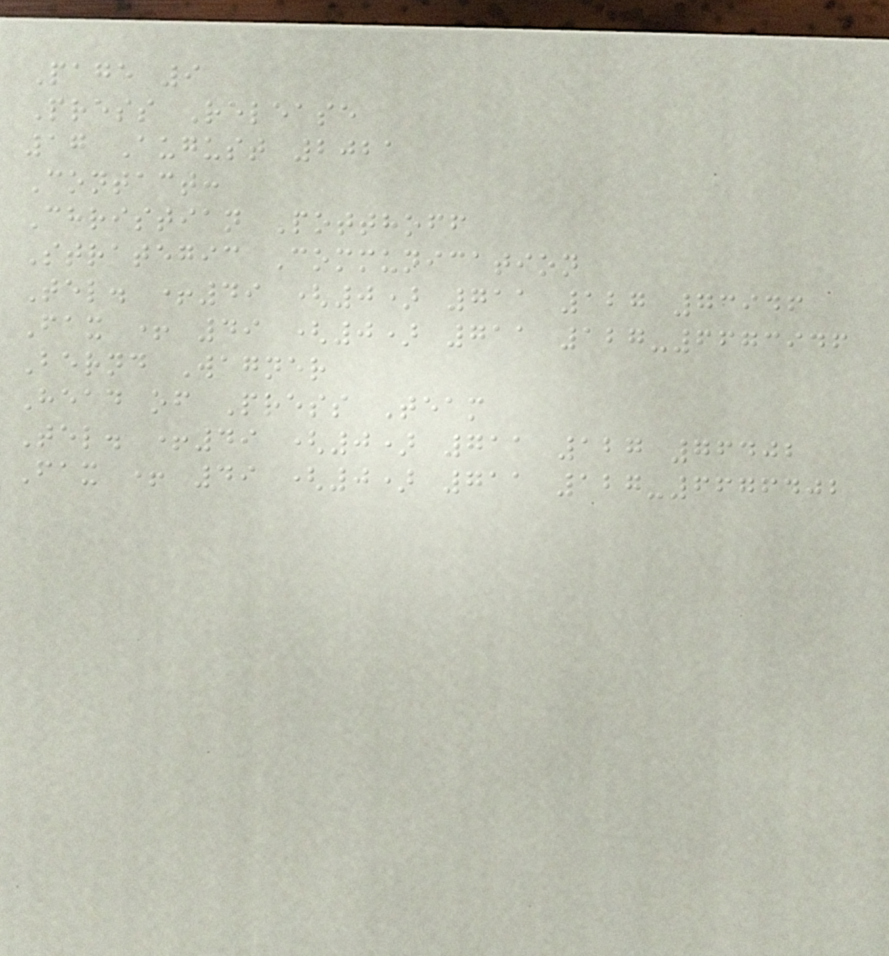Page 9
Press Release
17 August 2021
Contact:
Christian Potthoff
Strategic Communication
Tel. +49 (0) 711 127 73946
Fax + 49 (0) 711 127-6673946
Bernd Wagner
Head of Press Team
Tel. +49 (0) 711 127 76402
Fax + 49 (0) 711 127-6676402
